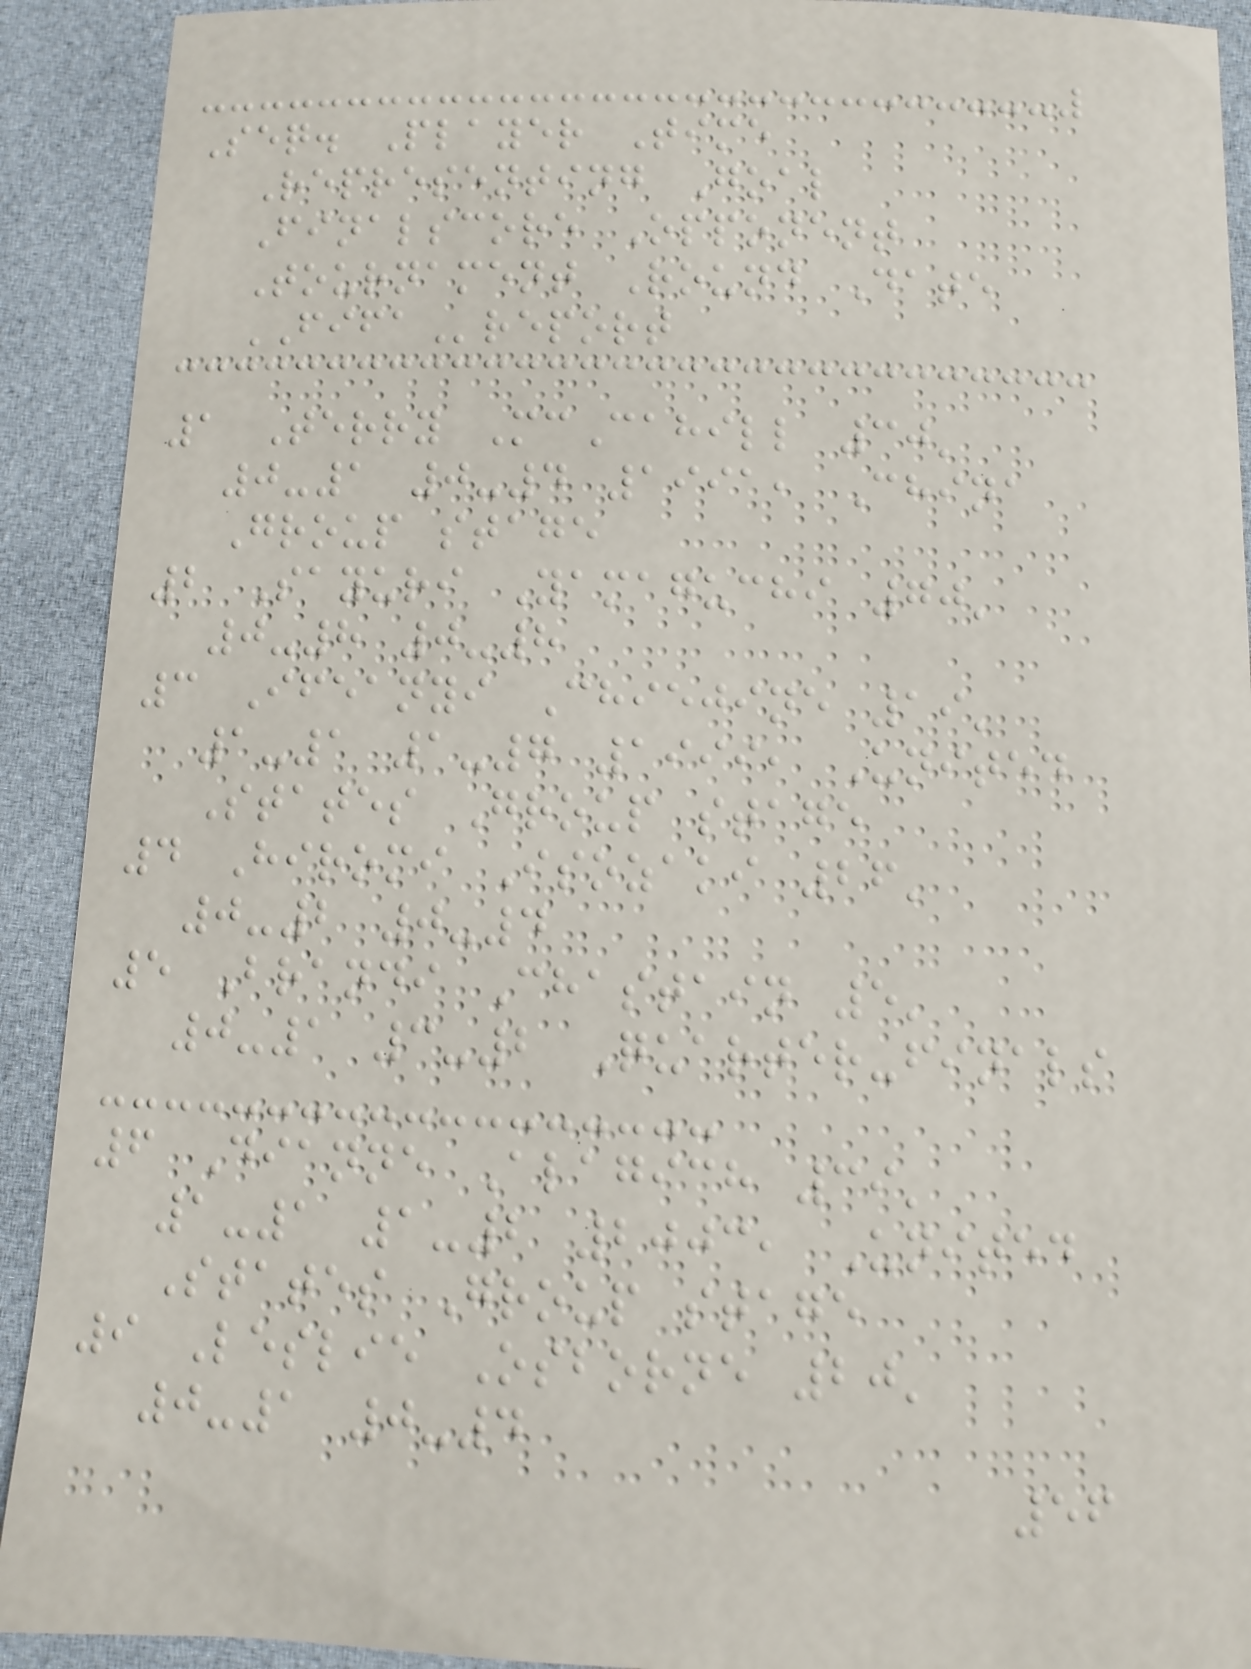Seq. Player Time
Representing Goal
Finalscore Opponent
Tournament Round Date
FIFAreport
1 Terry McCahill 30'
0-1 0-4 1991, China
Group stage
2 Sayuri Yamaguchi 70'
0-8 0-8
3 Ifeanyi Chiejine 19'
1-1 1-7 1999, United
States Group stage
4 Hiromi Isozaki 26'
0-2 0-4
5 Brandi Chastain 5'
0-1 3-2 Quarter-finals
6 Dianne Alagich 39'
1-1 1-2 2003, United
States Group stage
9 Leslie Osborne 20'
0-1 0-4
56
